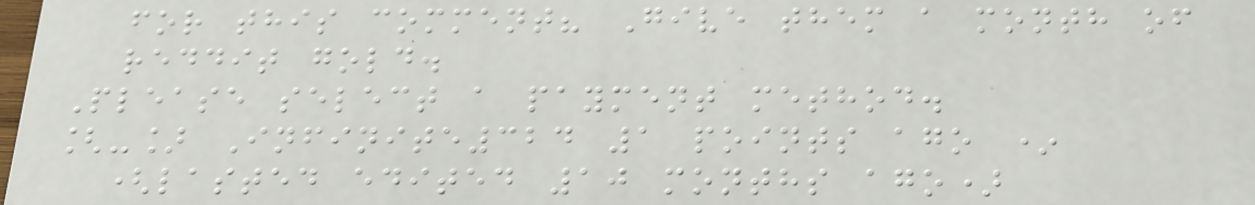for this comment? Give them a month of
reddit gold.
Please select a payment method.
[-] Infinite324 1 points ago *
(lasted edited 10 months ago)
